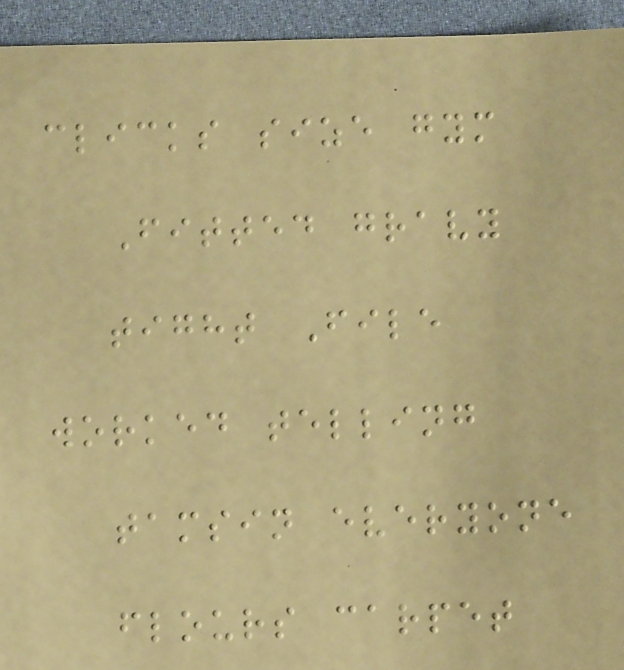clicks size gym
Fitted gravy
tight File
worked telling
tamsin everyone
flours carpet
